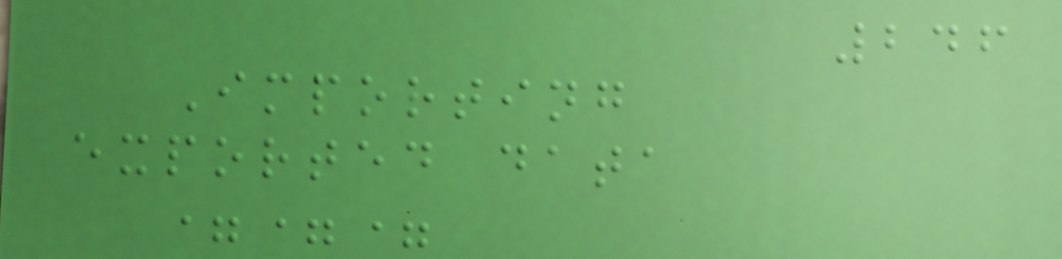246
Importing
exported data
===
